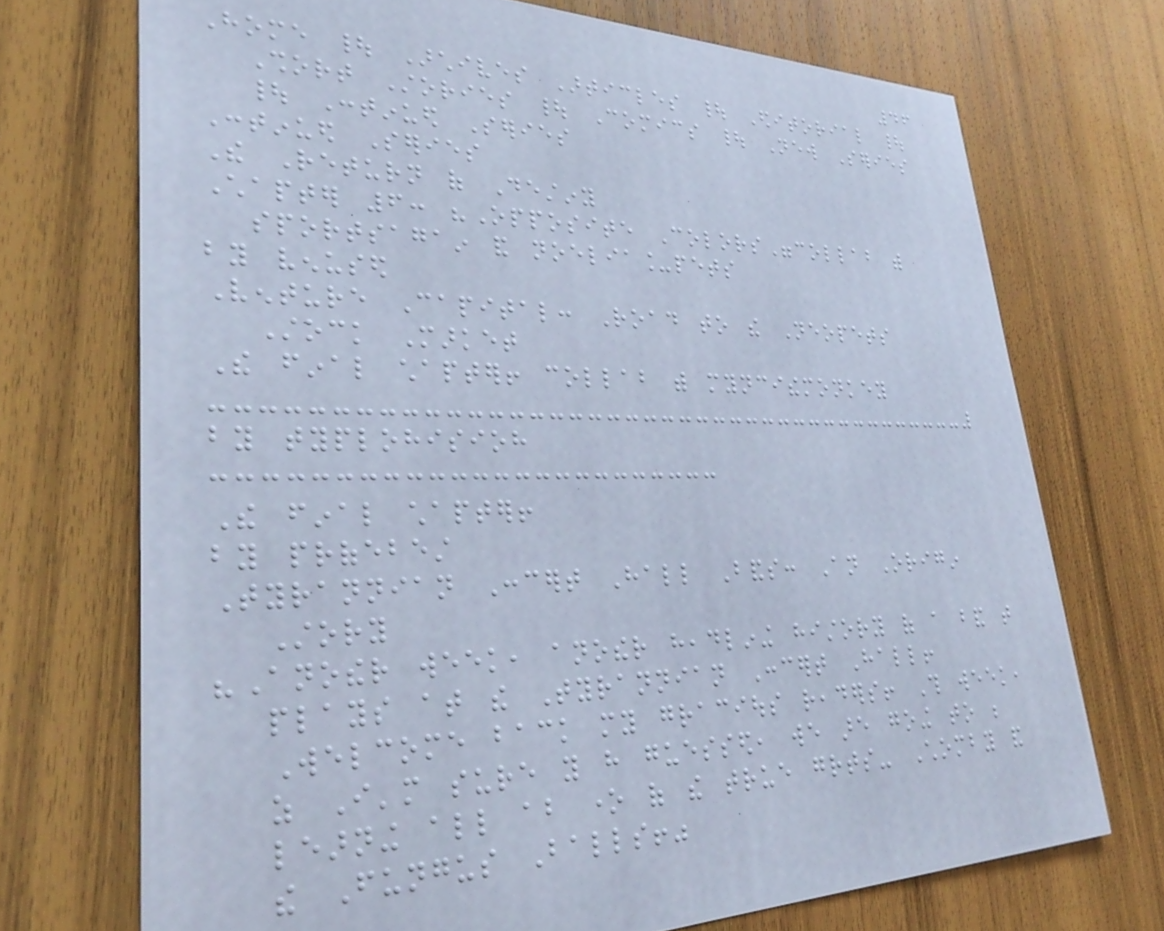46
Home | Archives Articles | Editorial |
Short Stories | Comics | New Series
| Continued Series
Continued Series
The Return of Destiny
Chapter 6: "Opposite Colors"collab with
sportsagain and noelia_pets
by venused
Venture Capital: Road to the Neopets
Stock Market
The final chapter! collab with myncithemonkey
by typlohisioh
The final chapter!
by profebest
Tyrannian Concert Hall Bands: An Origin
Story
"Another week, another headlining history of a band that
plays at the Tyrannian Concert Hall!
Welcome back my gracious readers! This week,
as I'm sure you have guessed, we are going to be
learning all about one of the true greats- Chomby and
the Fungus Balls!"
